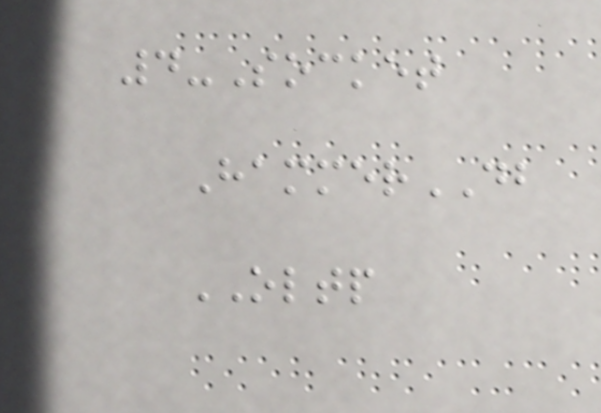4-Socket
HammerDB
OLTP
